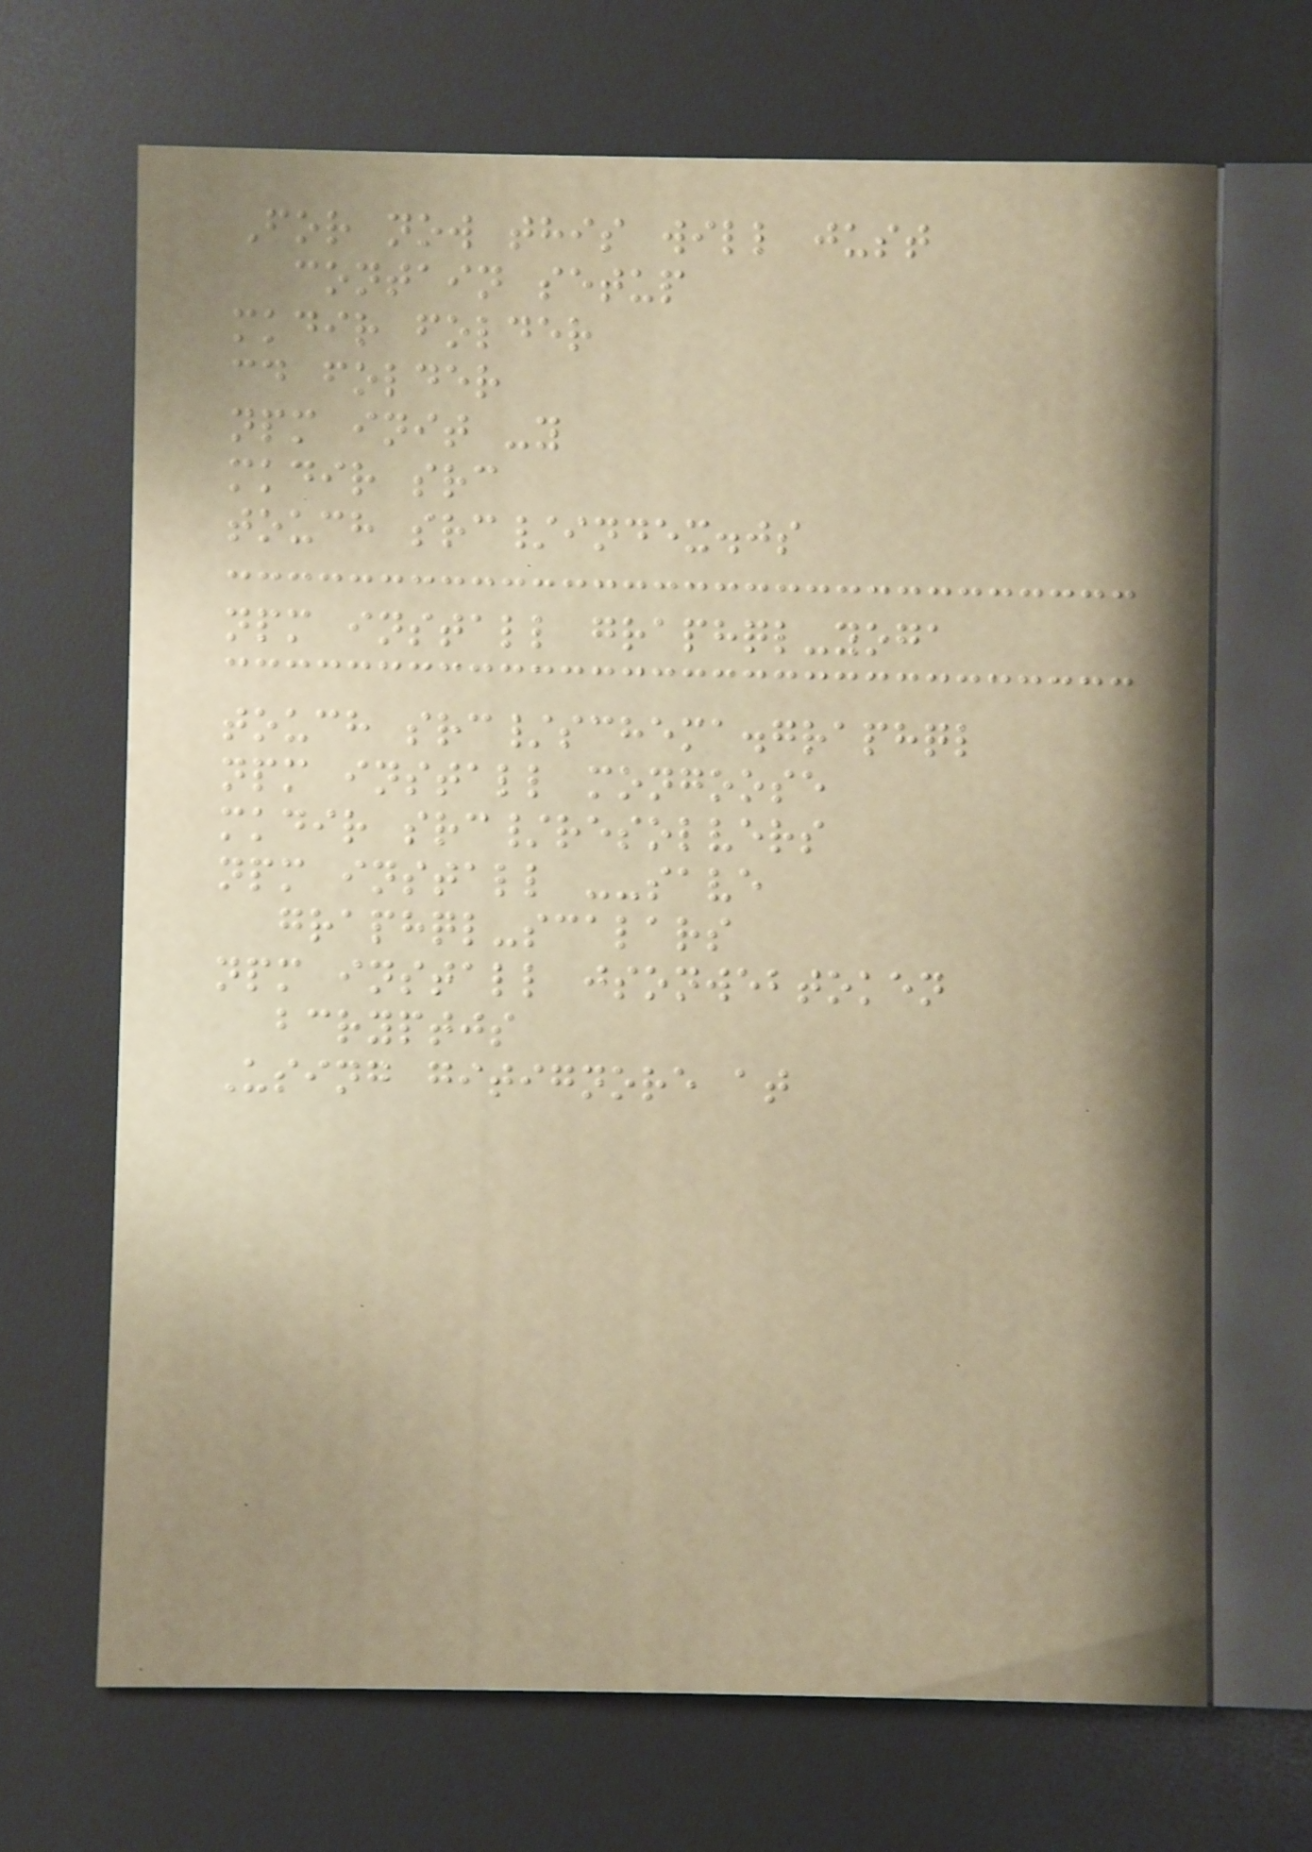For now this will just
contain setup
mkdir folder
cd folder
npm init -y
mkdir src
touch src/index.js
npm install graphql-yoga
touch src/schema.graphql
npm install mongoose
mkdir src/resolvers
npm install --save
graphql-scalars
npm install jsonwebtoken
bcryptjs
Using gitignore at
